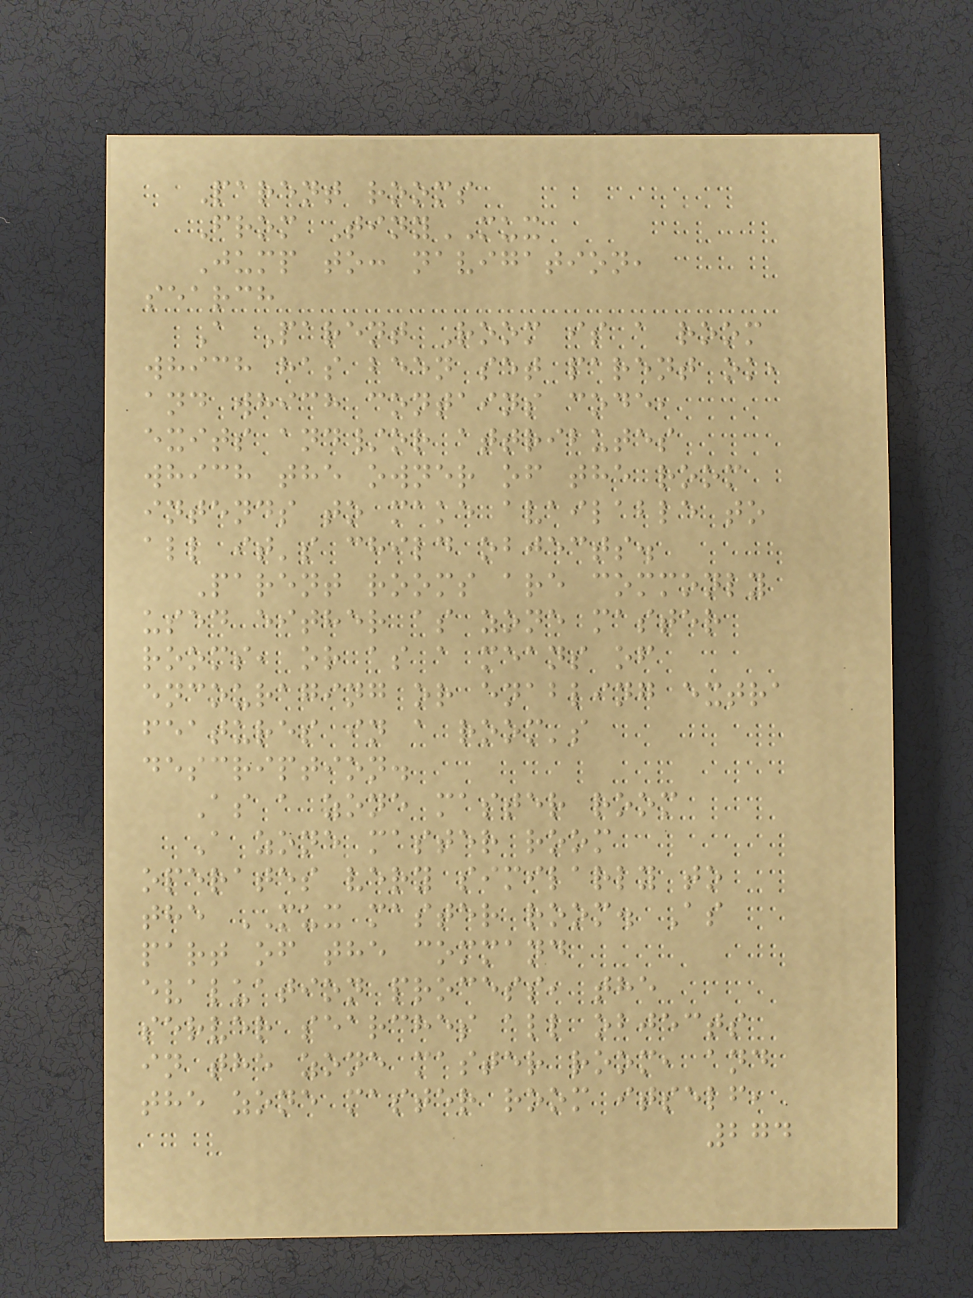Parent rooms
From TinyMUX
Jump to: navigation,
search
A Parent Room is a room
which has been set parent ok,
and which contains code,
exits and/or attributes
which the owner of the room
intends to make available to
all it's child objects.
Parent rooms are commonly
used either as zone master
rooms, or as a means of
encouraging or enabling extra
features in a room's
description.
As a zone master room
A zone master room
operates very similarly to
the MUX master room. As
part of the command
evaluation process, the
server searches all objects
in the zone master room, and
the zone master room itself,
274
